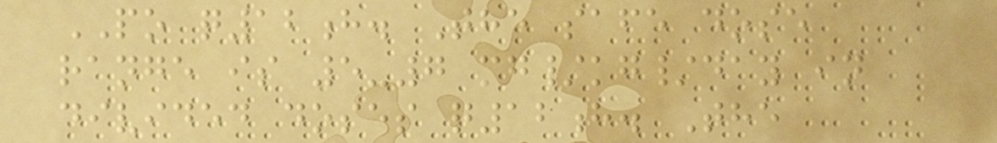PO q12h. The safe dose
range is 5-7 mg/kg/day in
divided doses q12h. The
